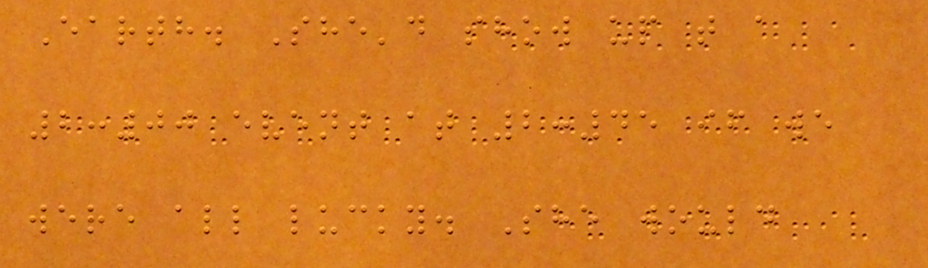Earth. She'd show up t a
2:00 event at 2:45 if we
were all lucky. She would
